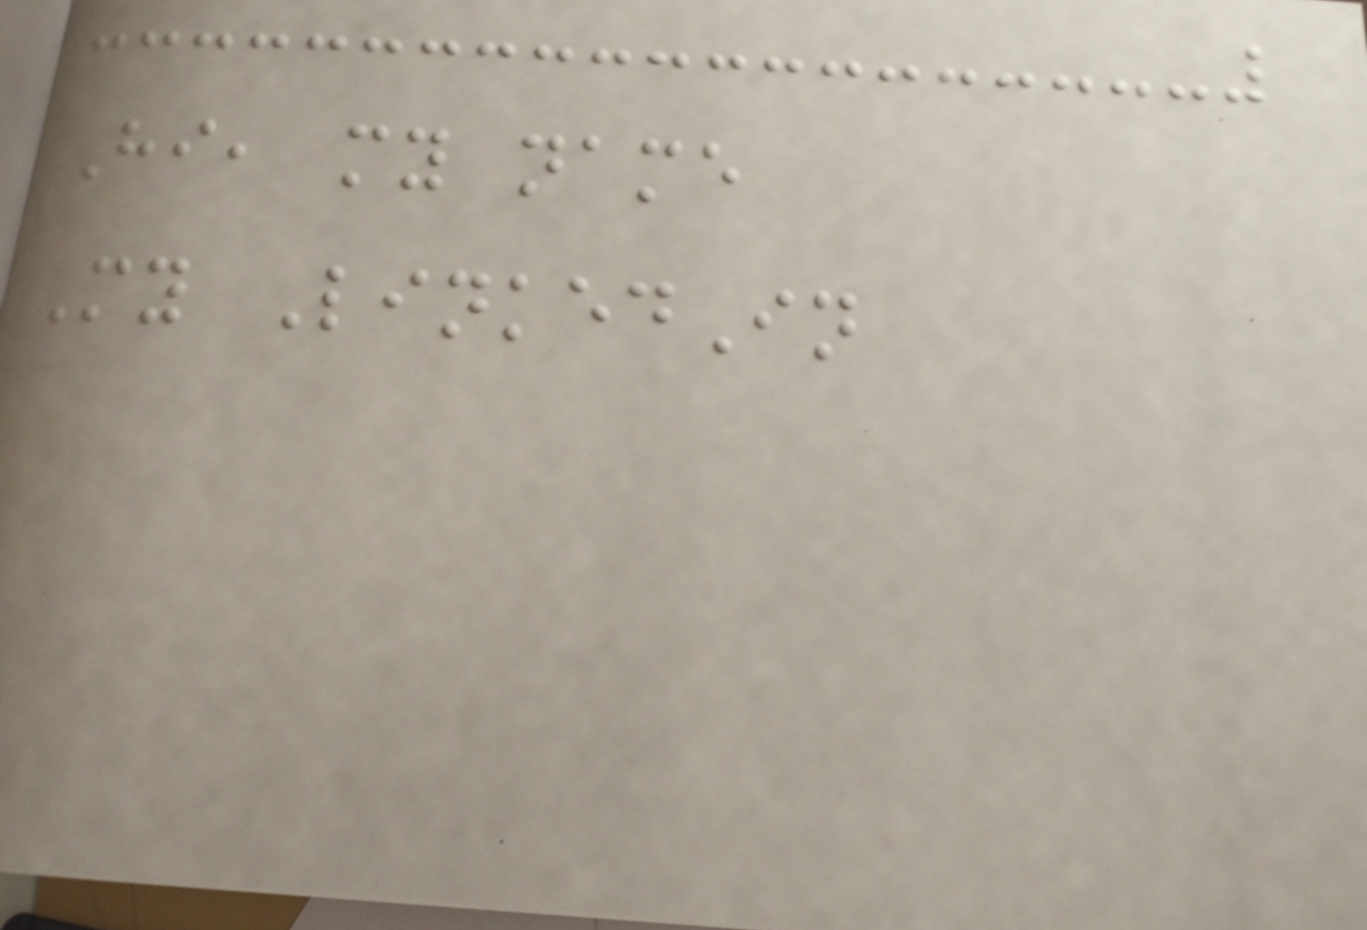Hi, my name
My LinkedIn
